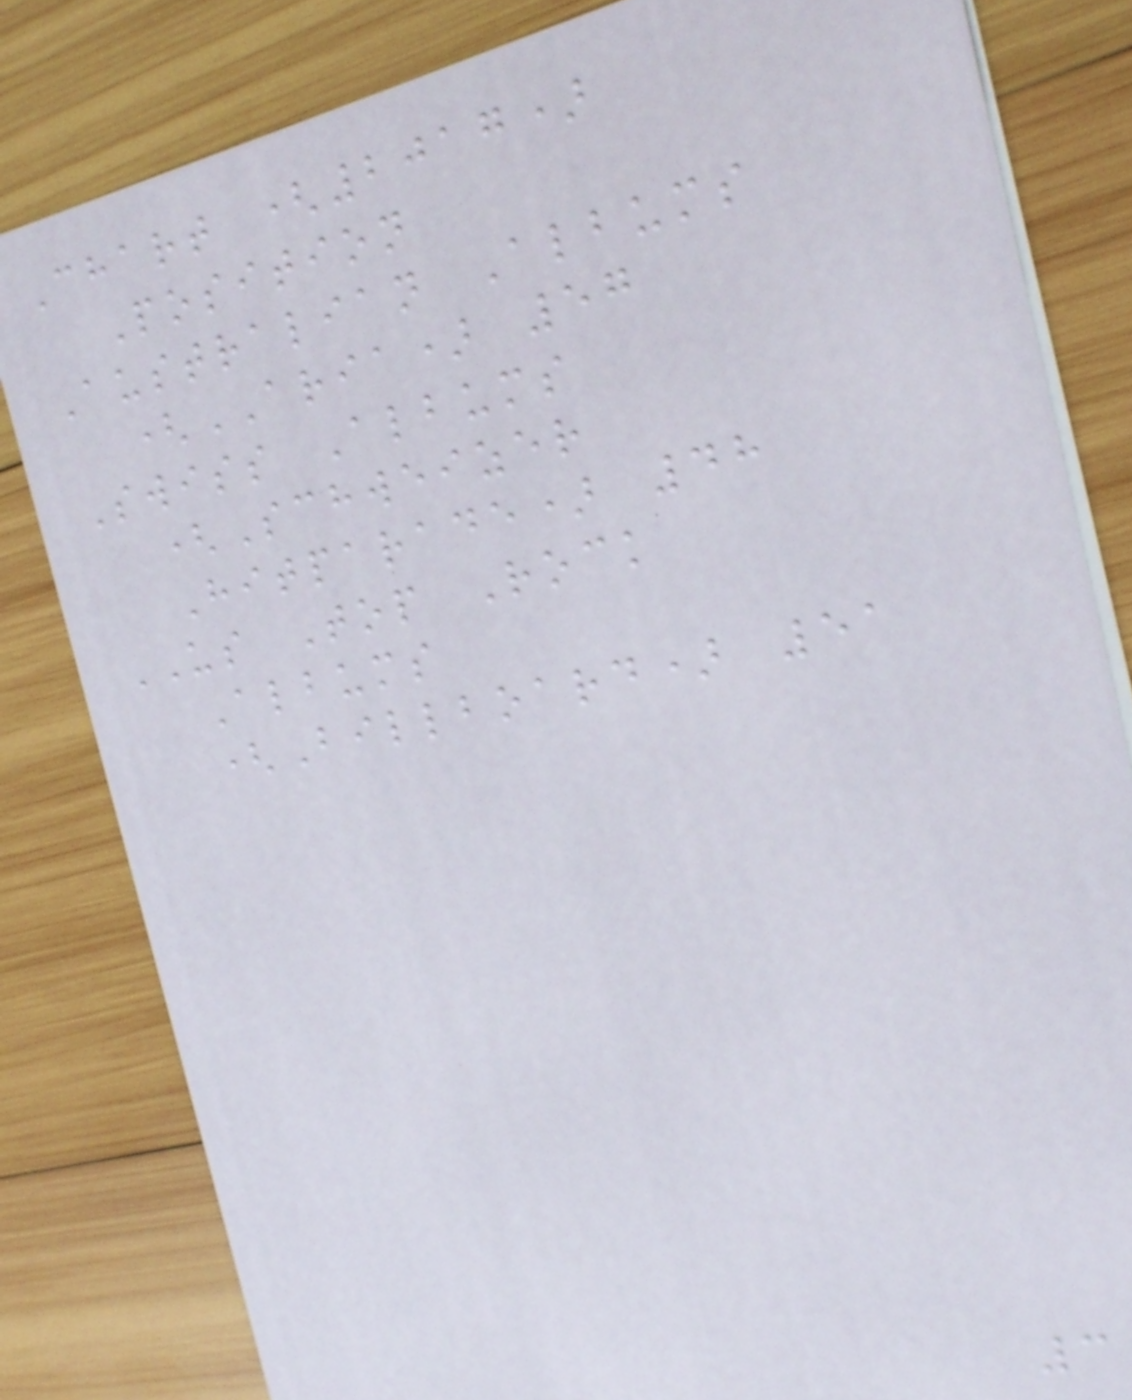Chart (2017)
Position
Australian Albums
(ARIA) 57
Swiss Albums
(Schweizer
Hitparade) 48
US Top Rock
Albums
(Billboard) 51
3
